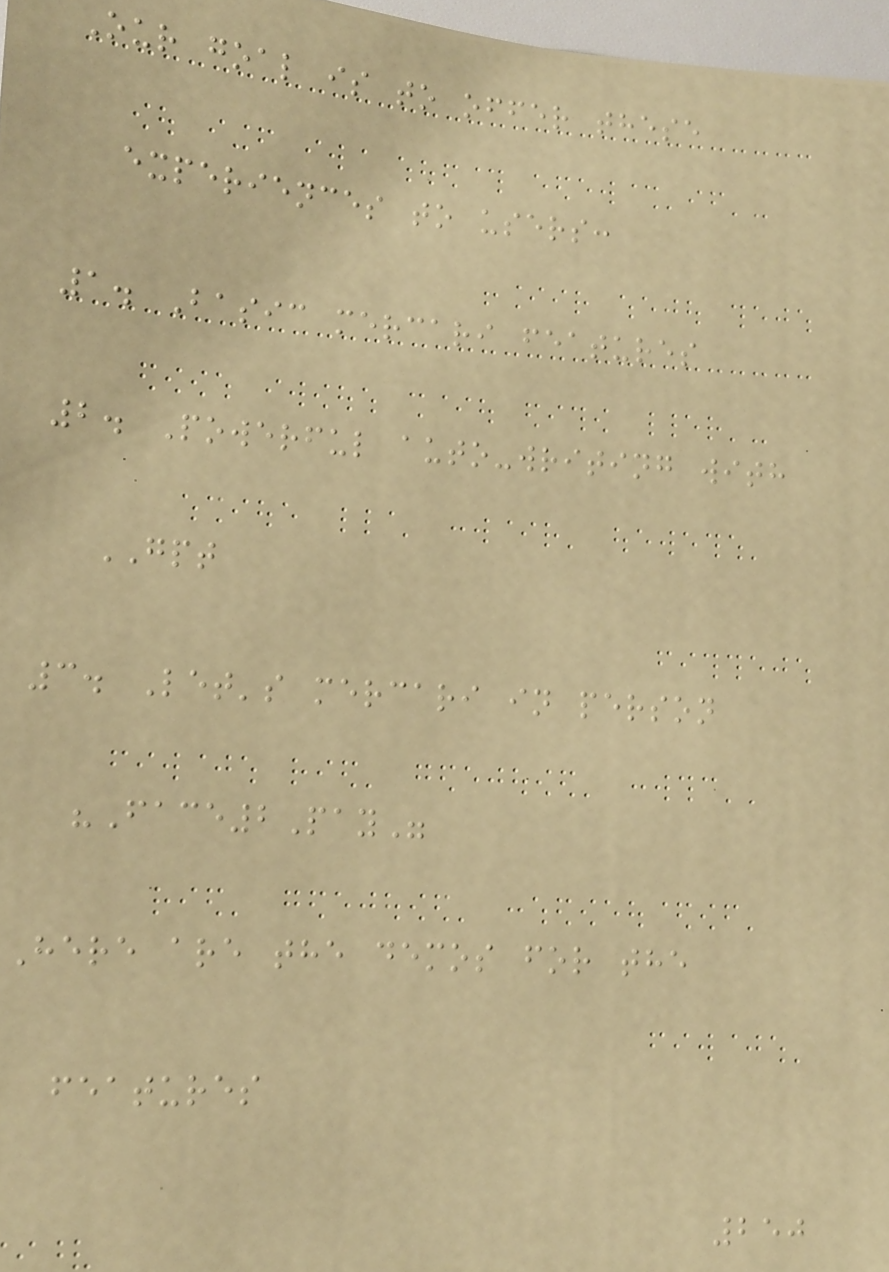Our goal is to offer these
experiences to users:
1. Basic mercari features
2. Powerful auto-writing with
GPT
3. Let's mercari in person
"Face2Pay"
Here are the demos for the
features
250
